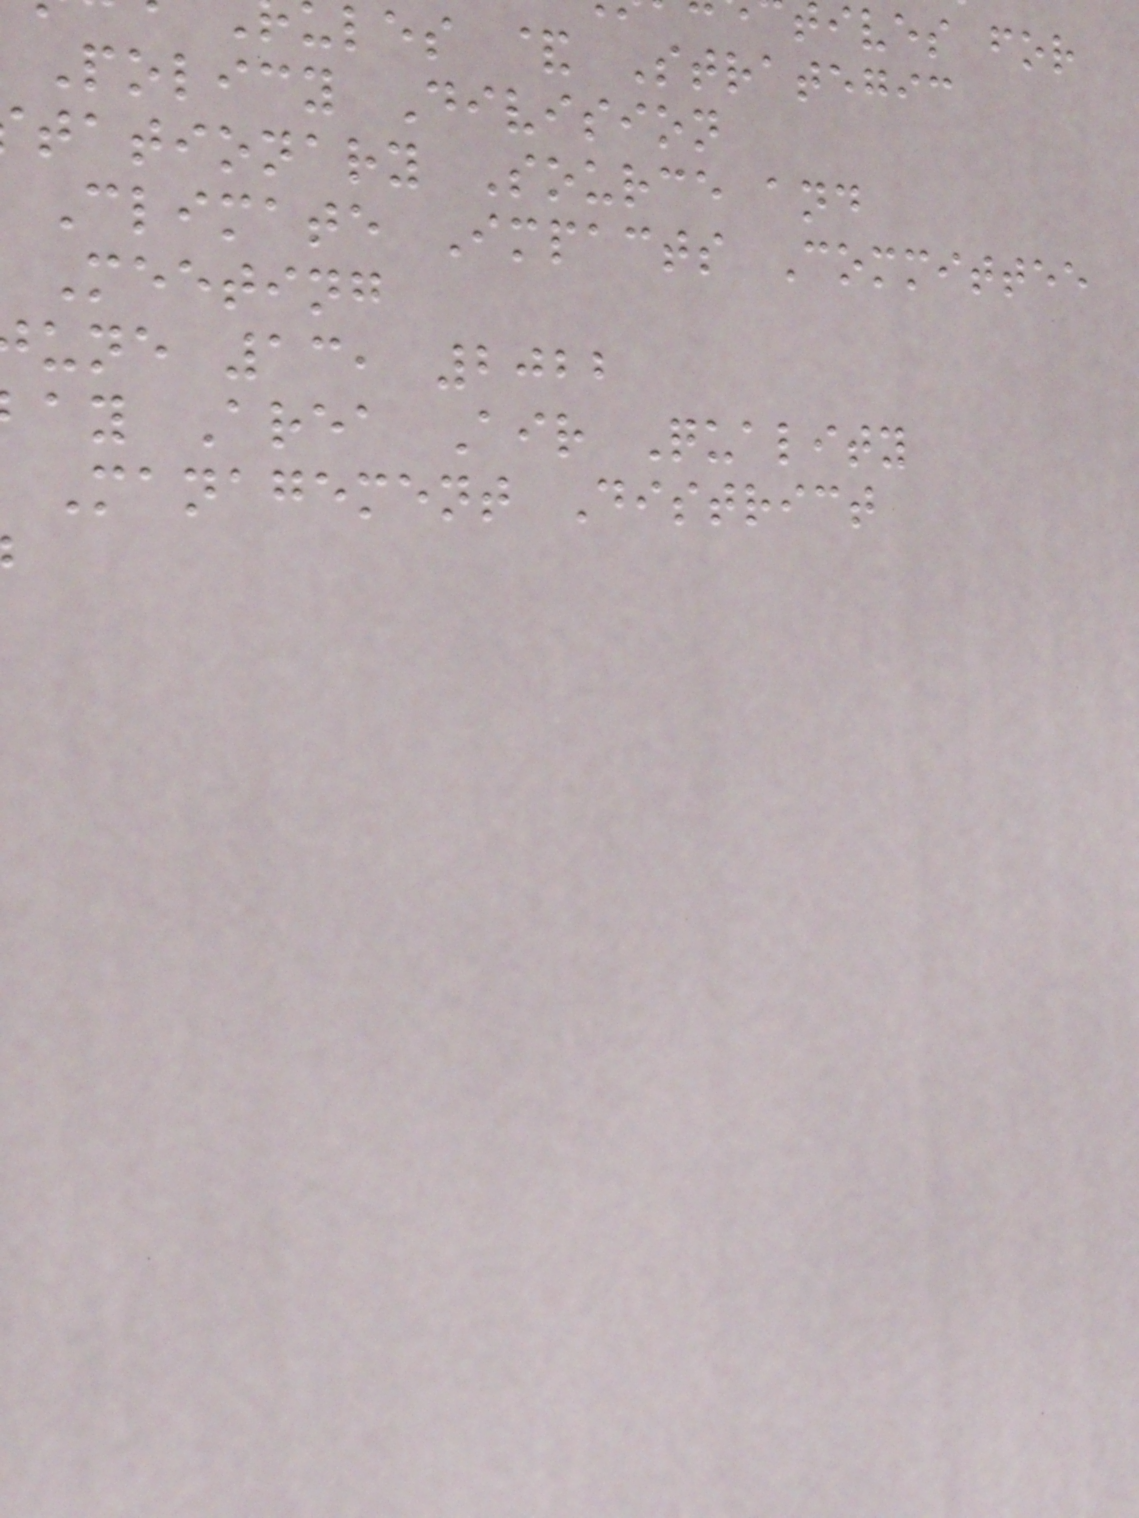ives for
les & Strategic
Policy Division
tationary Source and
Climate Impacts Committee
Meeting
une 13, 2022
ay Area Air Quality
Management District
